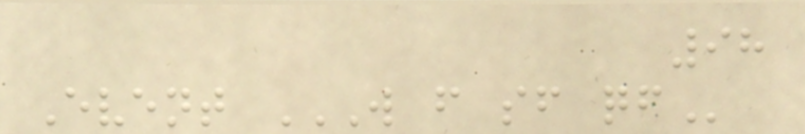98
Event W F SF QF
